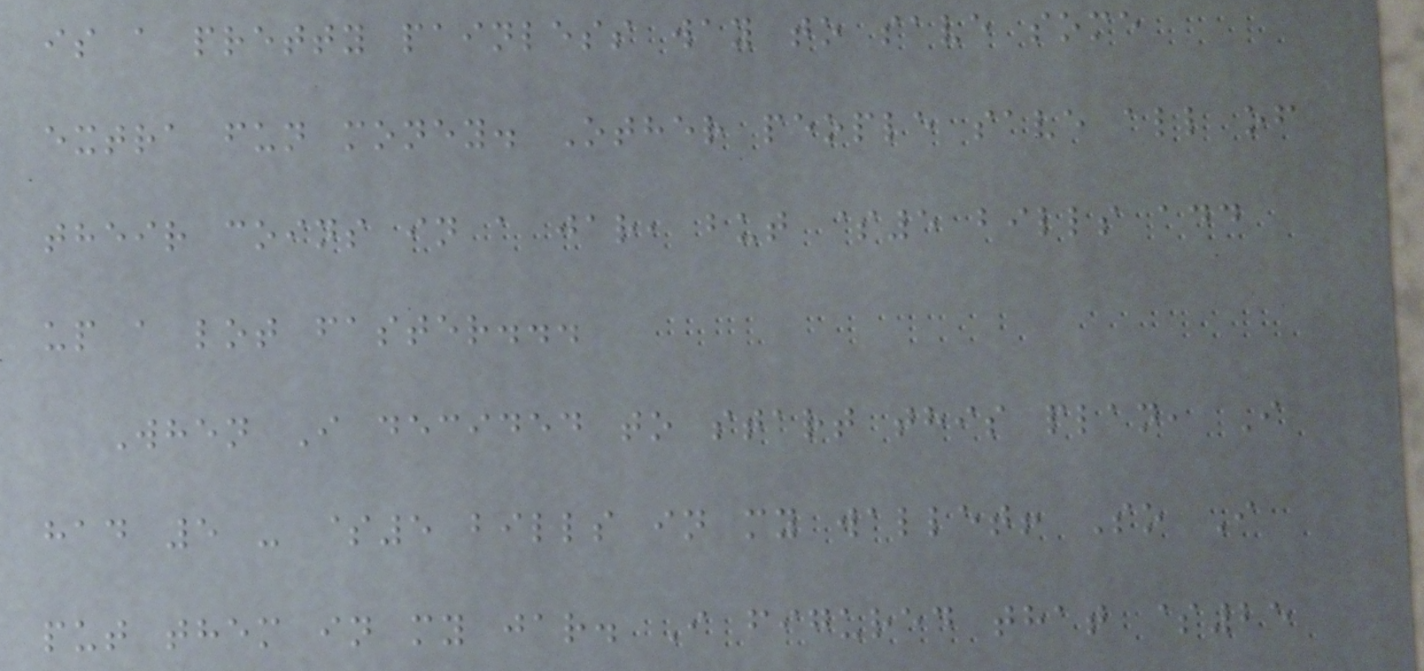is a pretty painless way to save some
extra fun money. Other people save all of
their coins in a jar, but $5 bills add
up a lot faster...
When I decided to start this plan, I
had 5 - $5 bills in my wallet! So I
put them in my jar. I figured that $25
